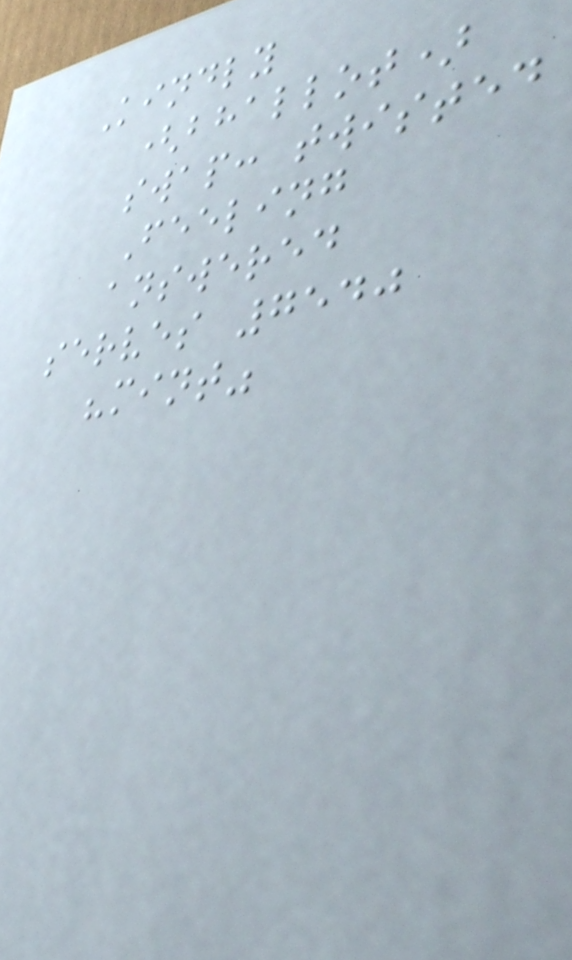Kindly
(bhallot)
swap: twisted
Feeling
answered
serves 7540
"mint"
